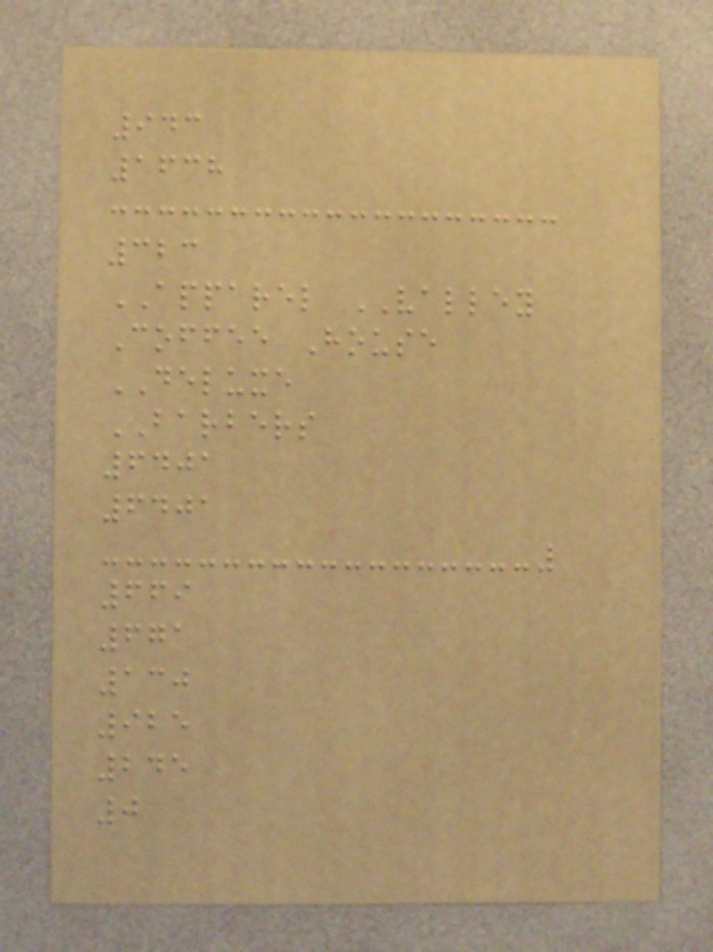943
1638
323
APPAREL VALLEY
Coffee House
DELUXE
BARBERS
6401
6401
669
671
130
925
245
0
